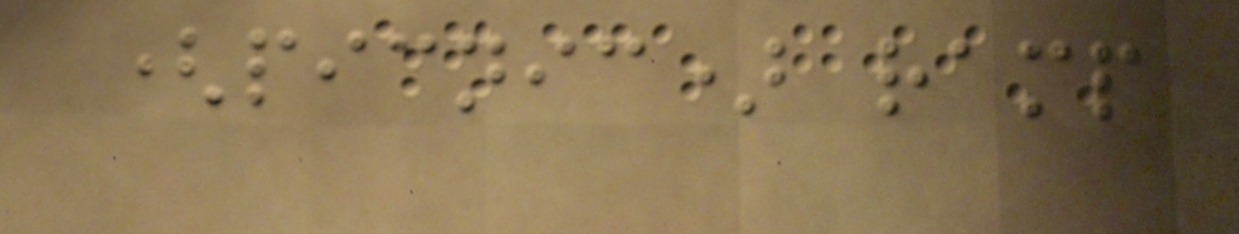(picnic) ramp
